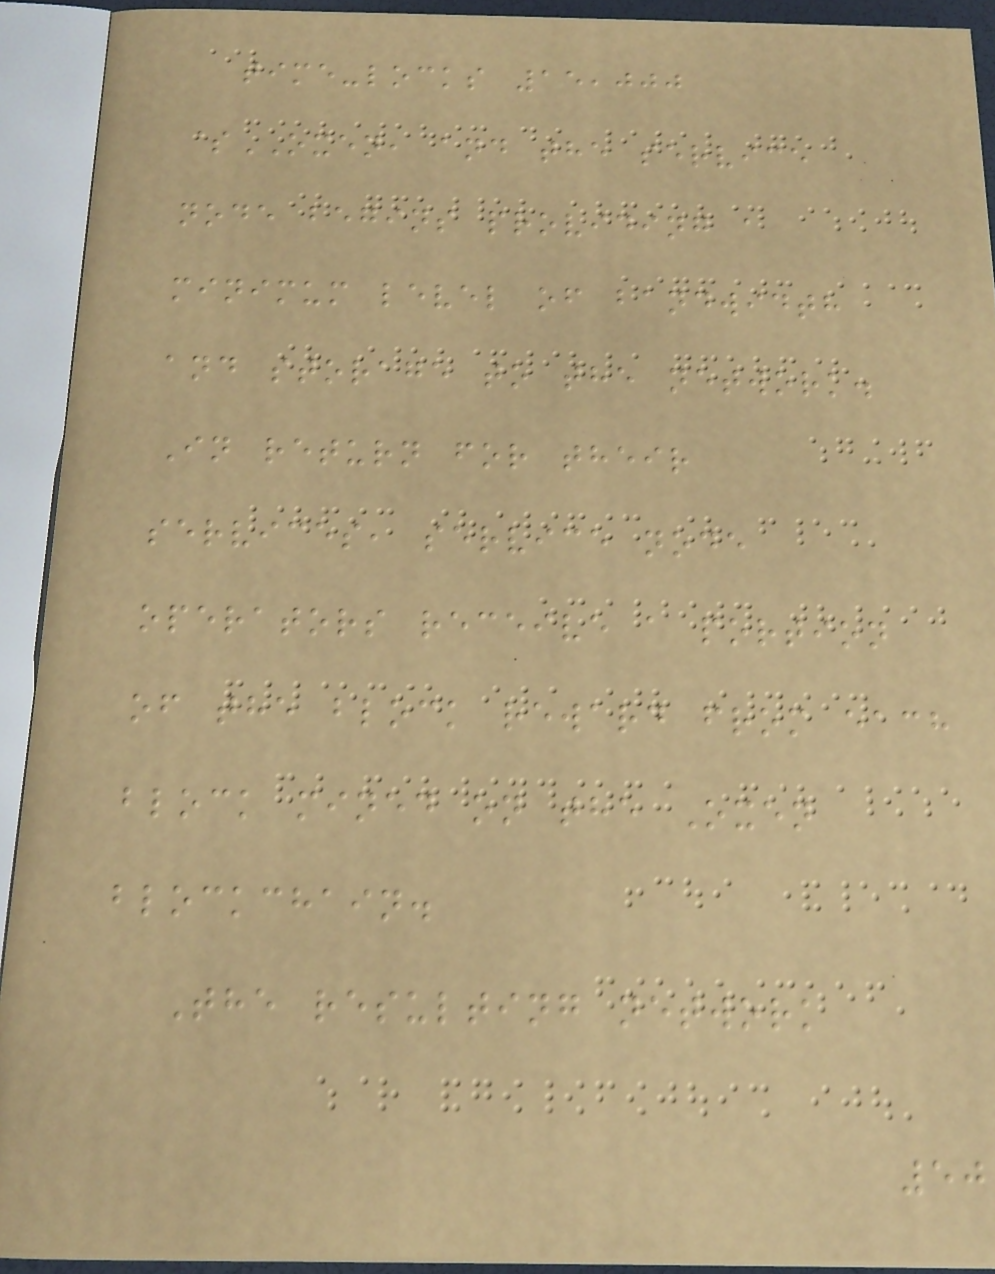time-locks 15,000
$OXEN, and the service
node begins providing a
minimum level of bandwidth
and storage to the network.
In return for their
services, service node
operators receive a portion
of the block reward from each
block mined on the Oxen
blockchain.
The resulting network
50
